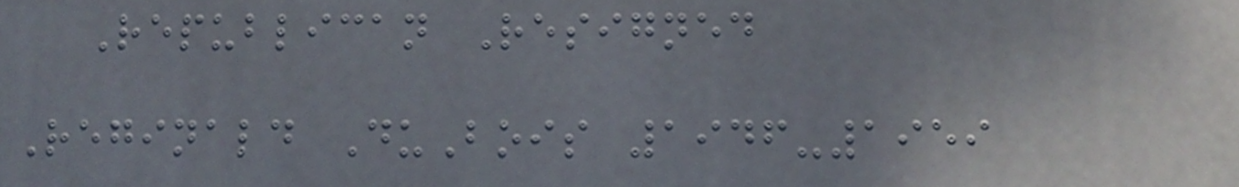Republican Resigned
Reginald DuBois 1946-1959
